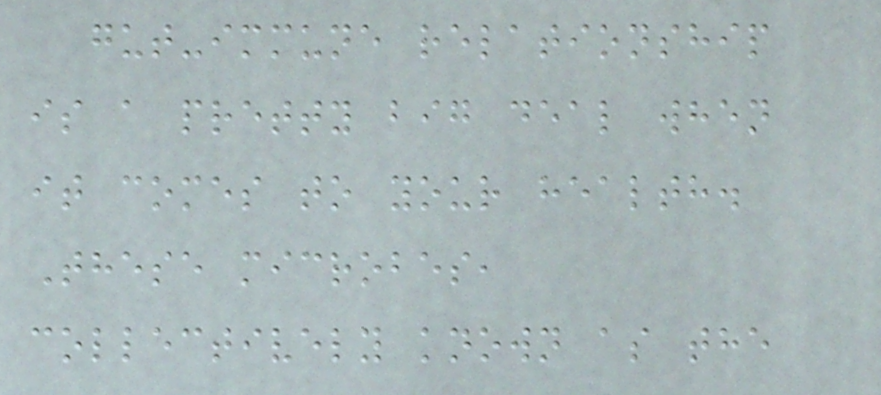gut-immune relationship
is a pretty big deal when
it comes to your health.
These microbes,
collectively known as the
